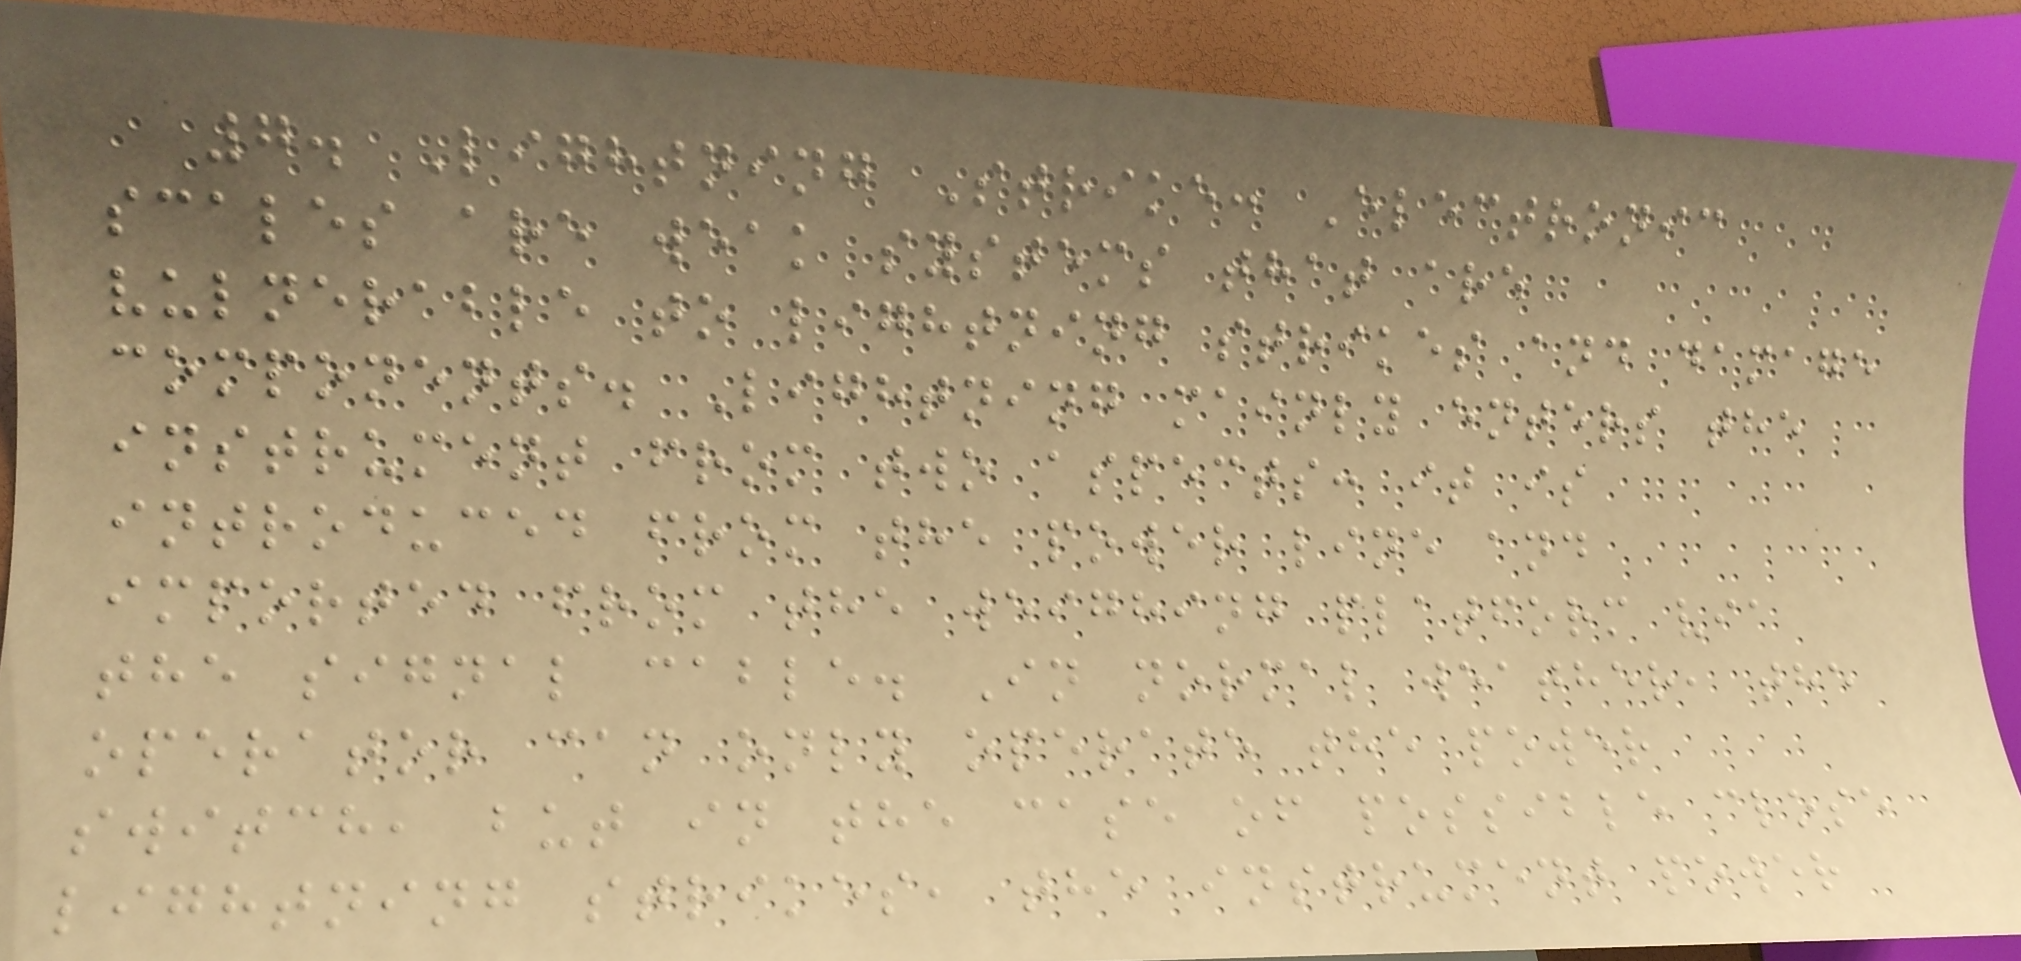7. Lightning Strike: Electronic
scales are weak systems that are
vulnerable to lightning strikes and damage
components. Lightning mainly enters the
instrument from two aspects: it is
introduced from the power line and
imported from the weighing platform via
the signal cable. In normal weather, the
operator can only operate the power
switch, but in the case of possible close
lightning strikes, the instrument power
